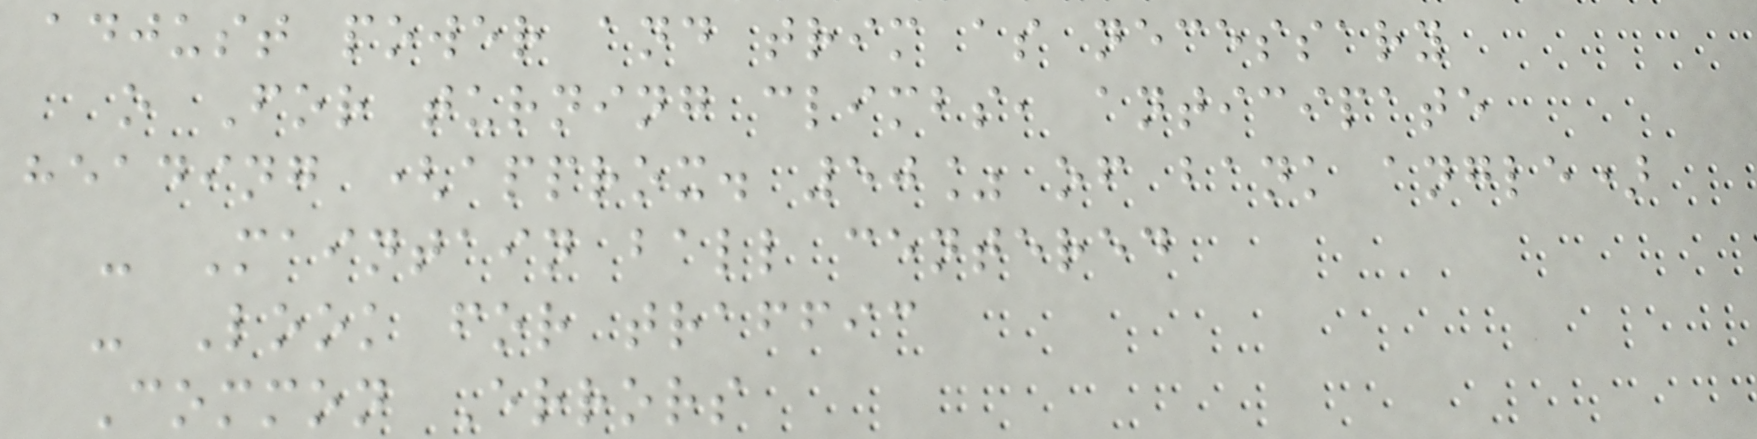adjust power and trim as necessary
o For turning climbs, anticipate
heading (approx. 50% of bank angle)
- Maintain ball centered
- Look for traffic
Common Errors
